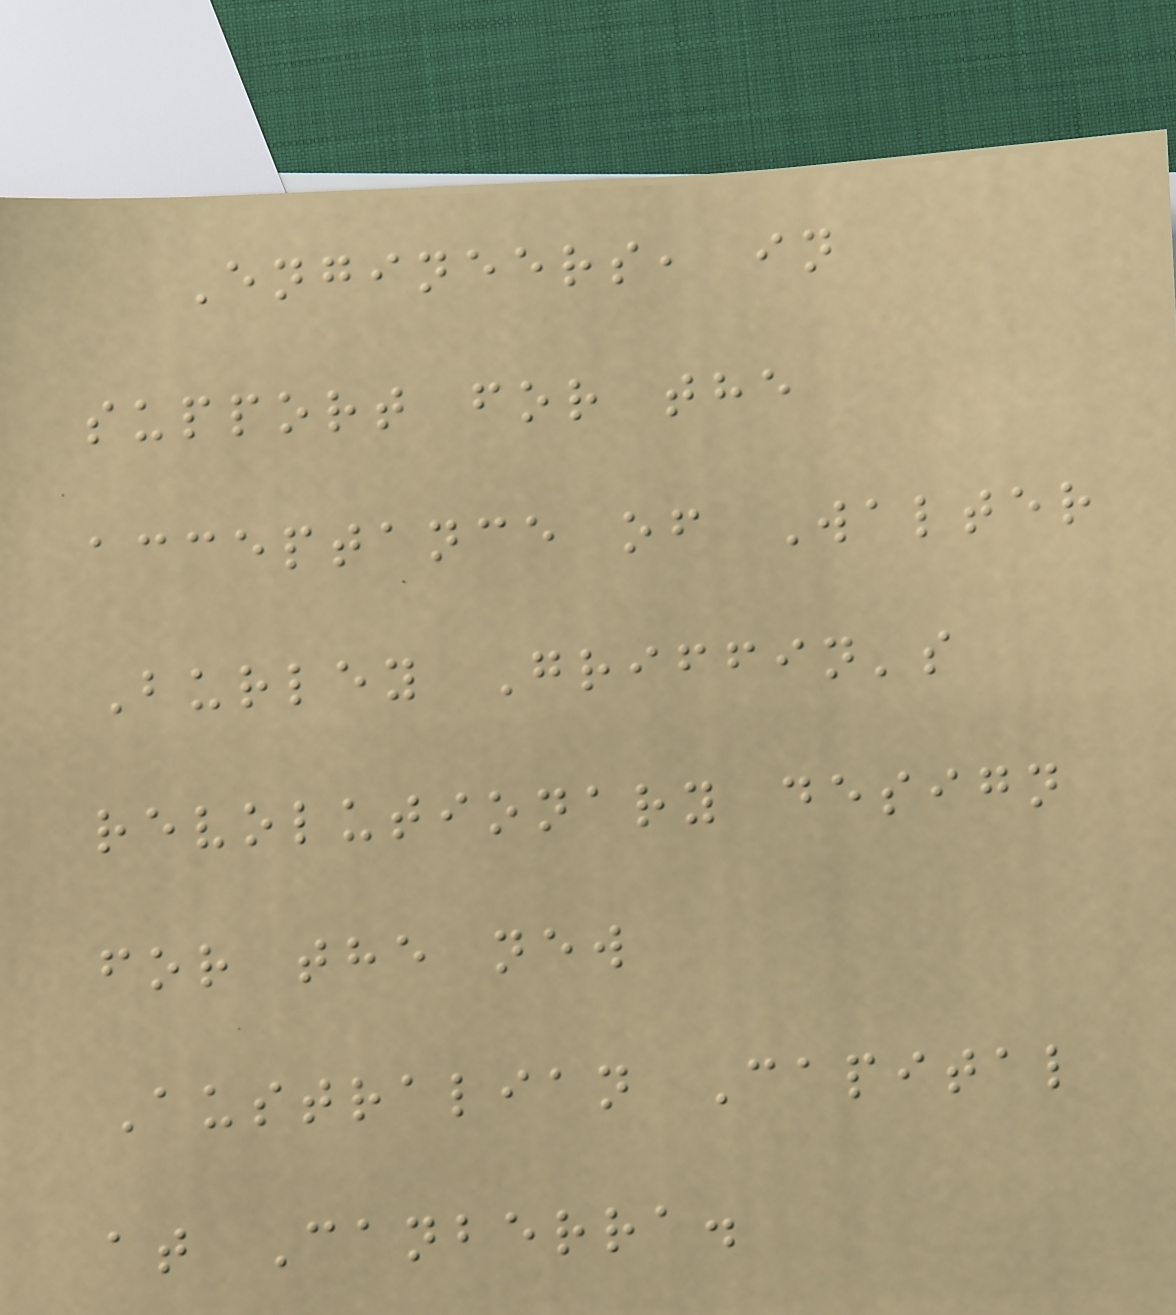Engineers, in
support for the
acceptance of Walter
Burley Griffin's
revolutionary design
for the new
Australian Capital
at Canberra.
